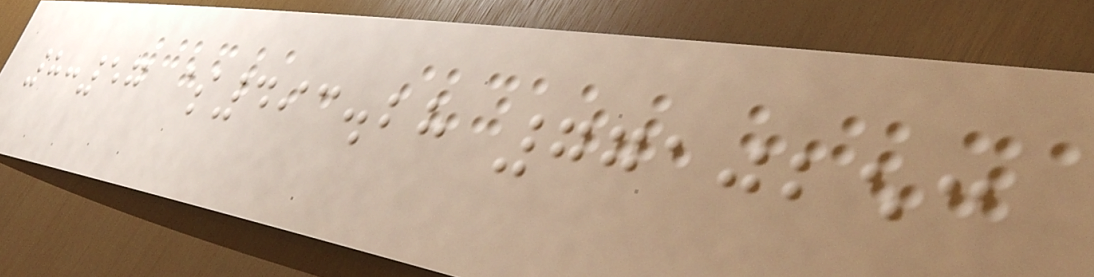8:57 $493.28 7710253
